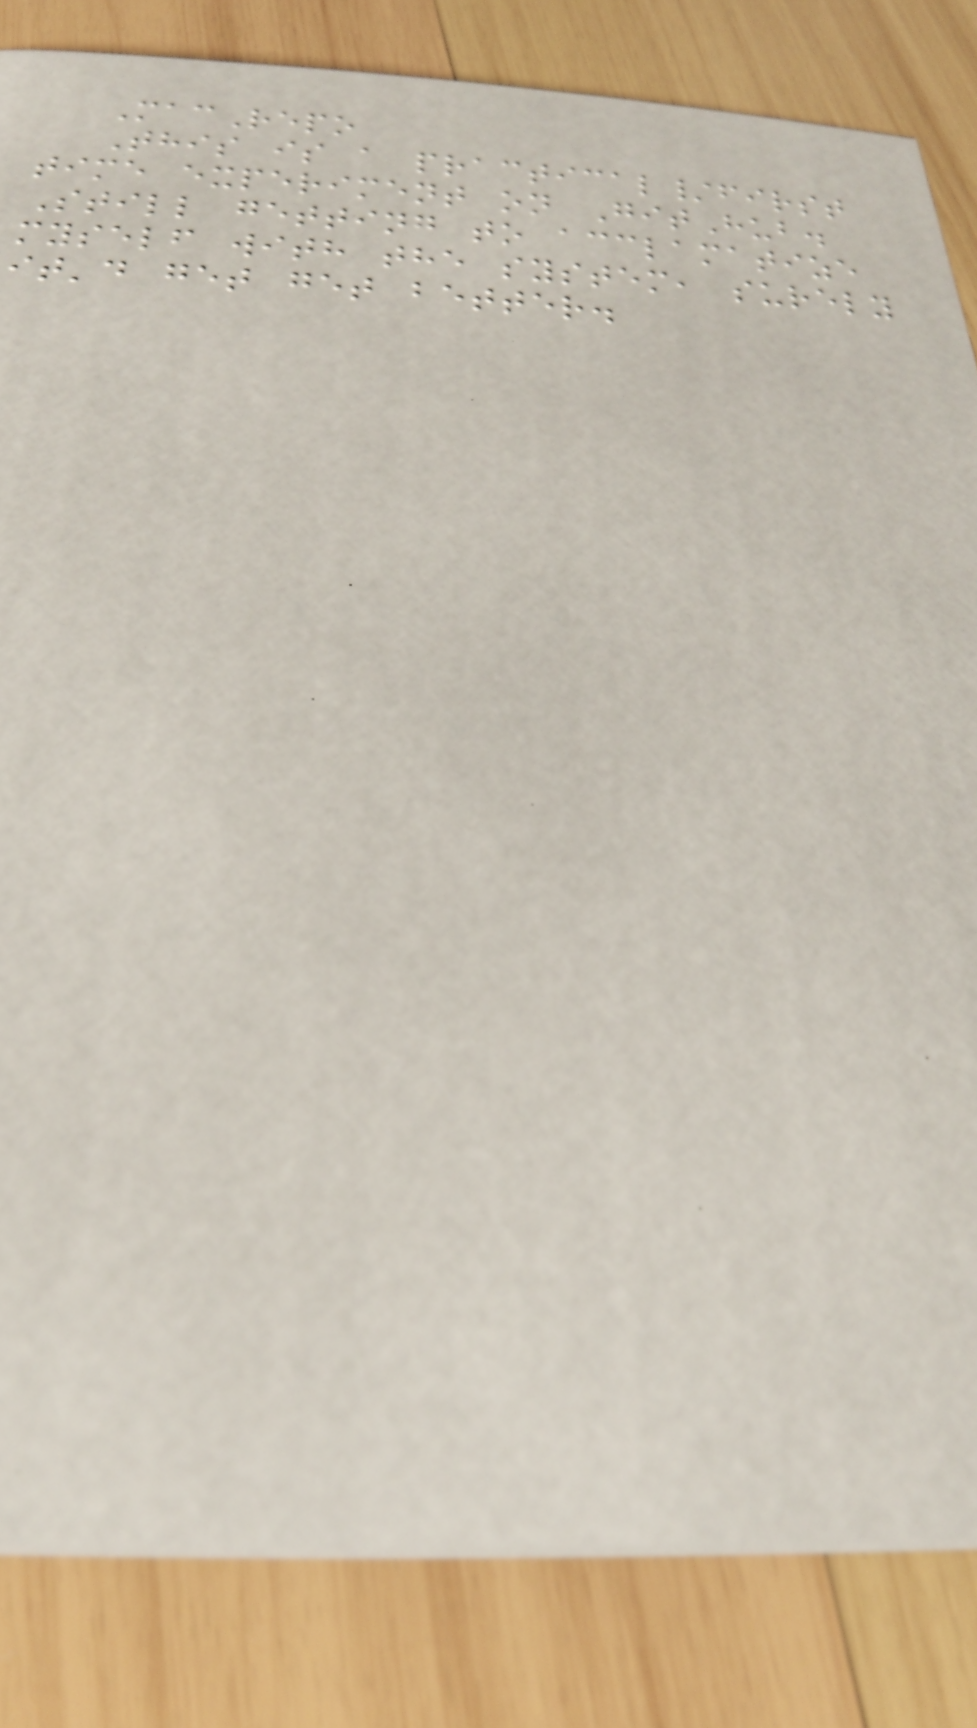MacRepo
This is a practical/first
time experiment on GitHub.
Still getting to acclamatize
myself with the system, surely
it'd get get better.
